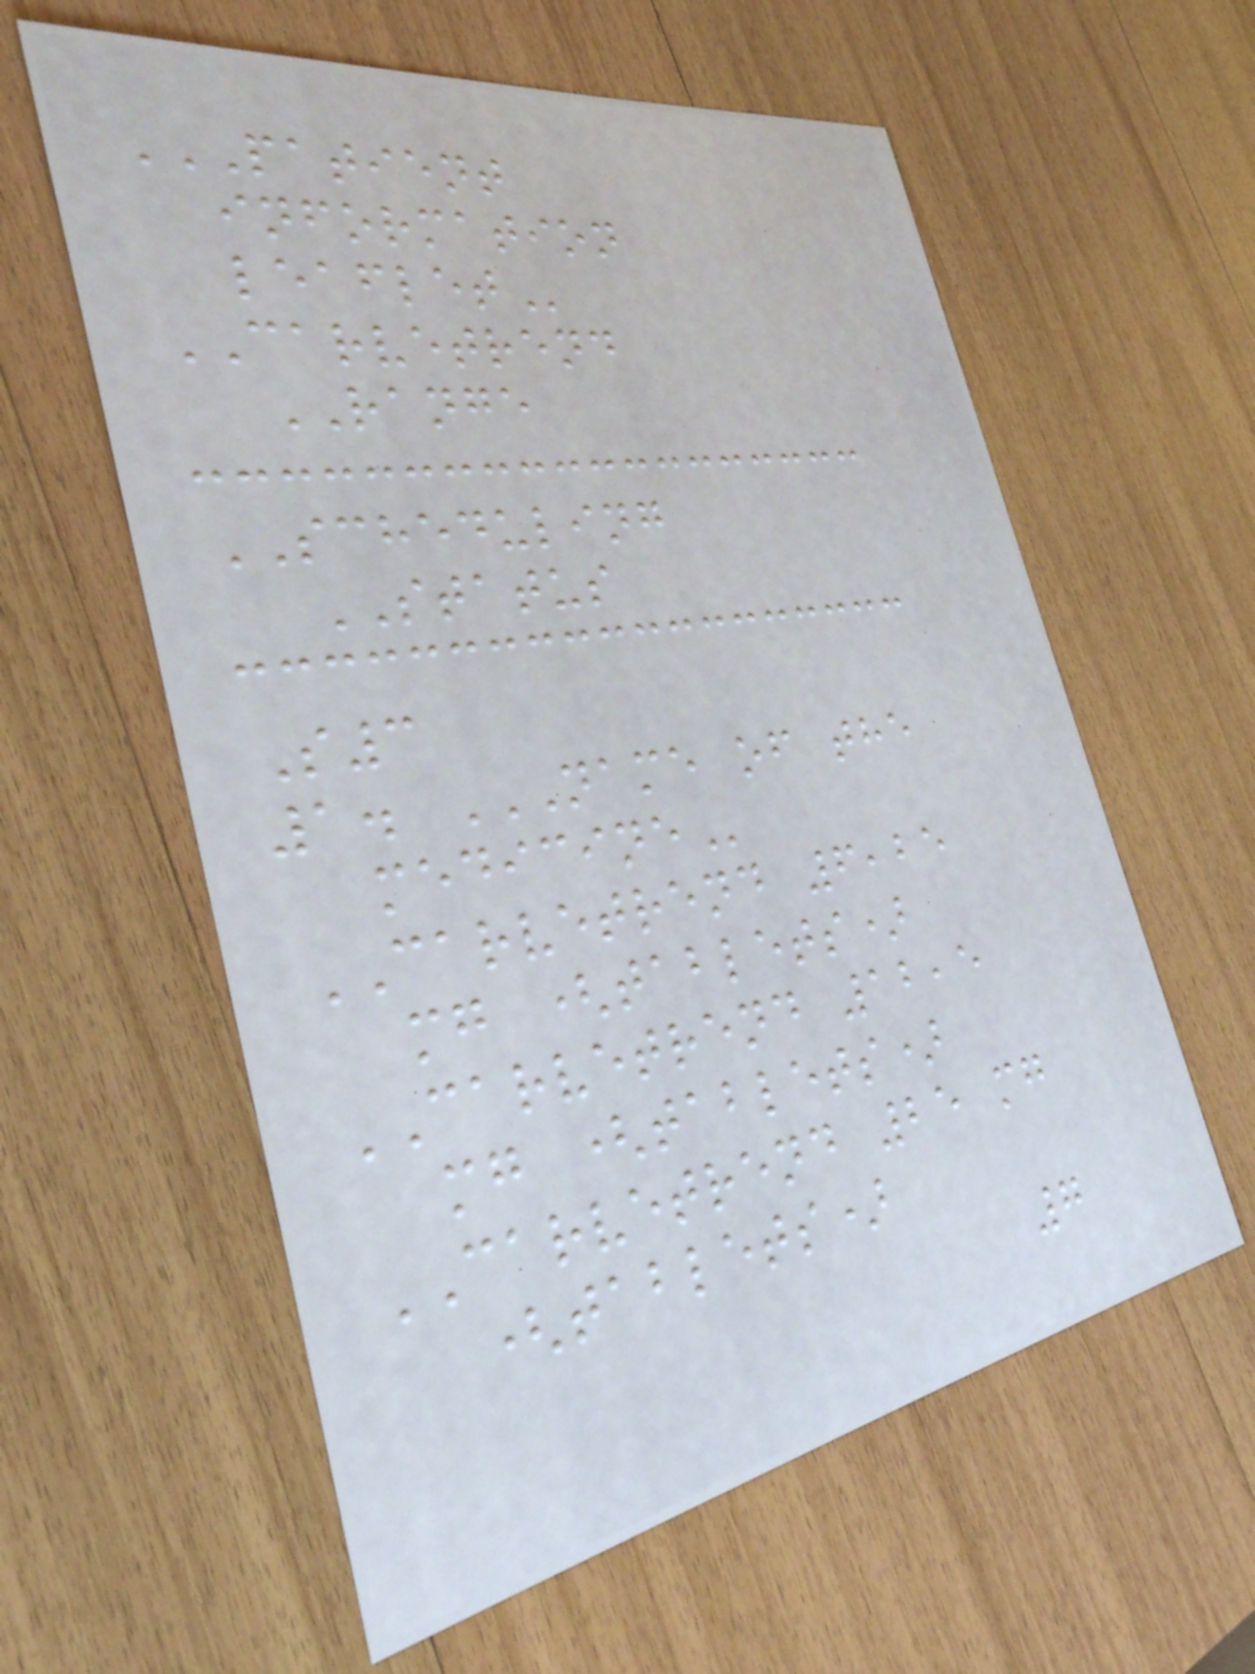PATIENT
INFORMATION
LEAFLET
CARVETREND
RANGE
SCHEDULING
STATUS
S3
1. NAME OF THE
MEDICINE
CARVETREND 6,25
mg (tablets)
CARVETREND 12,5
mg (tablets)
CARVETREND 25 mg
(tablets)
7
